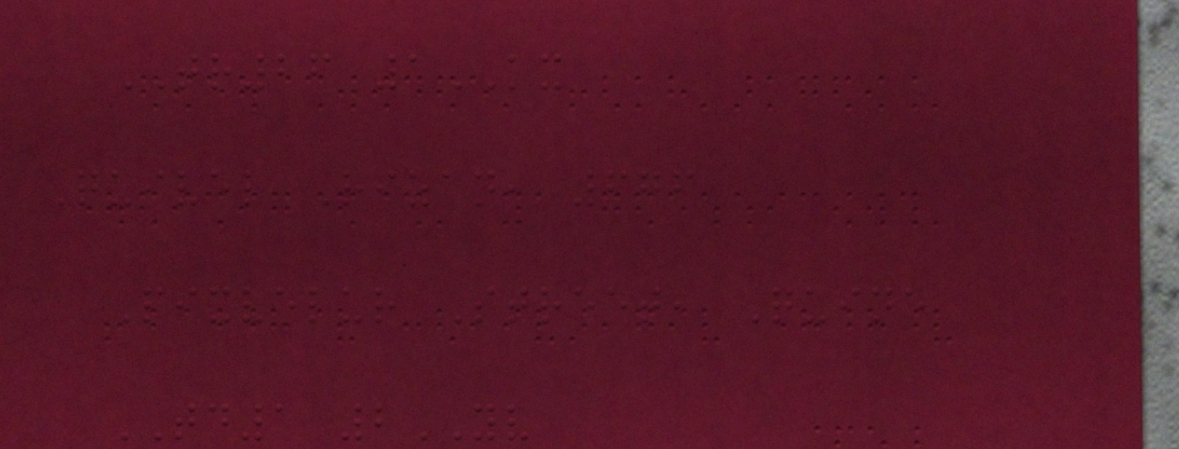TR26 1KX
Quivel Rizan, 676
Pixvelur Street, Quine
TD1 2YV
